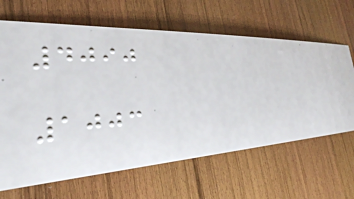4090
1003
